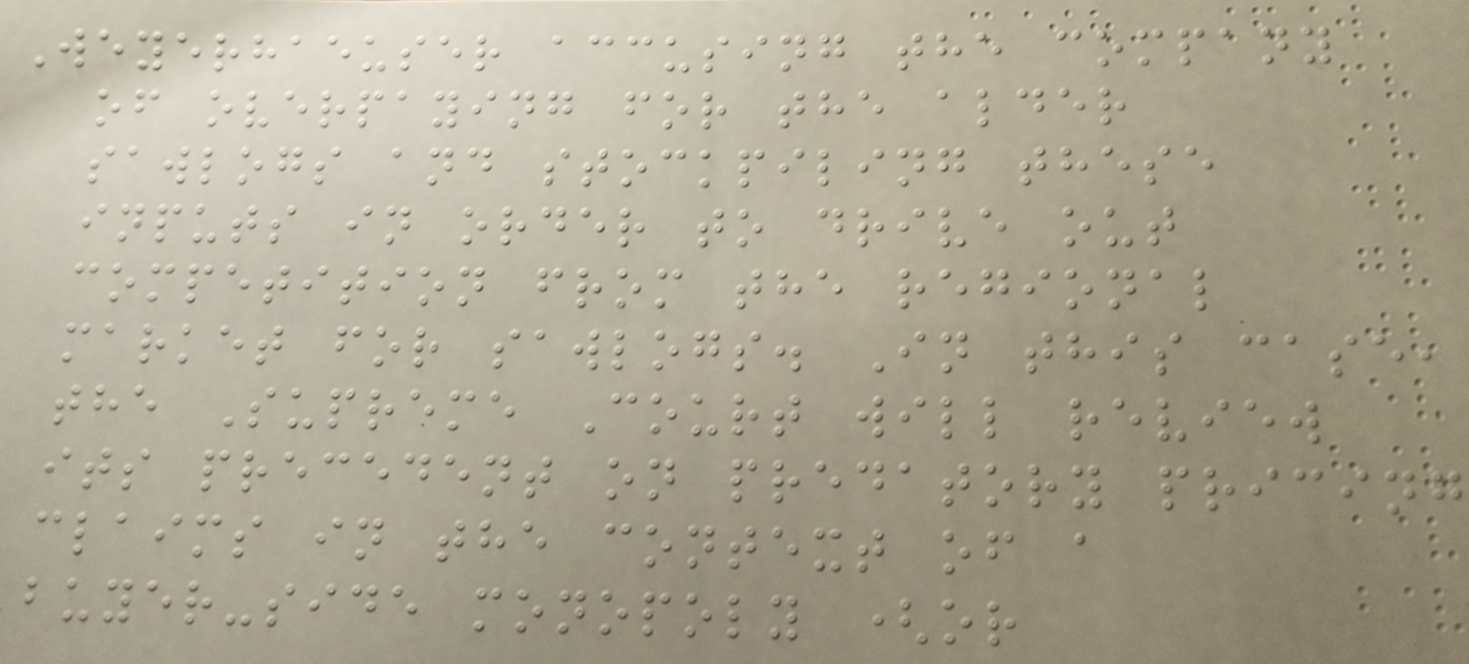Weyerhaeuser accusing the company
of overpaying for the alder
sawlogs and stockpiling these
inputs in order to drive out
competition from the regional
market for sawlogs. In this case,
the Supreme Court will review
its precedent on predatory pricing
claims in the context of a
buyer-side monopoly (or
